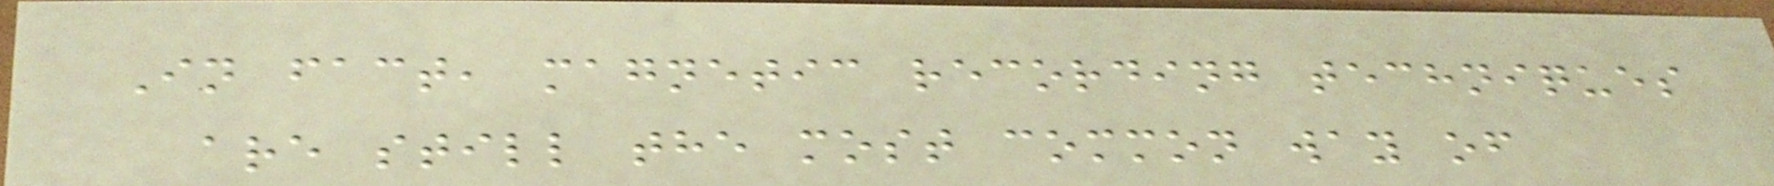In fact, magnetic recording techniques
are still the most common way of
